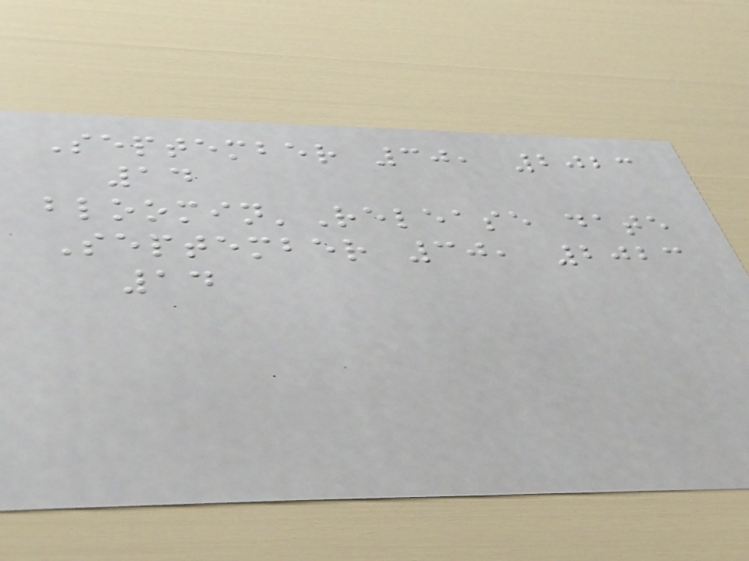September 30, 2023
14
bloomin'Release date
September 30, 2023
14
